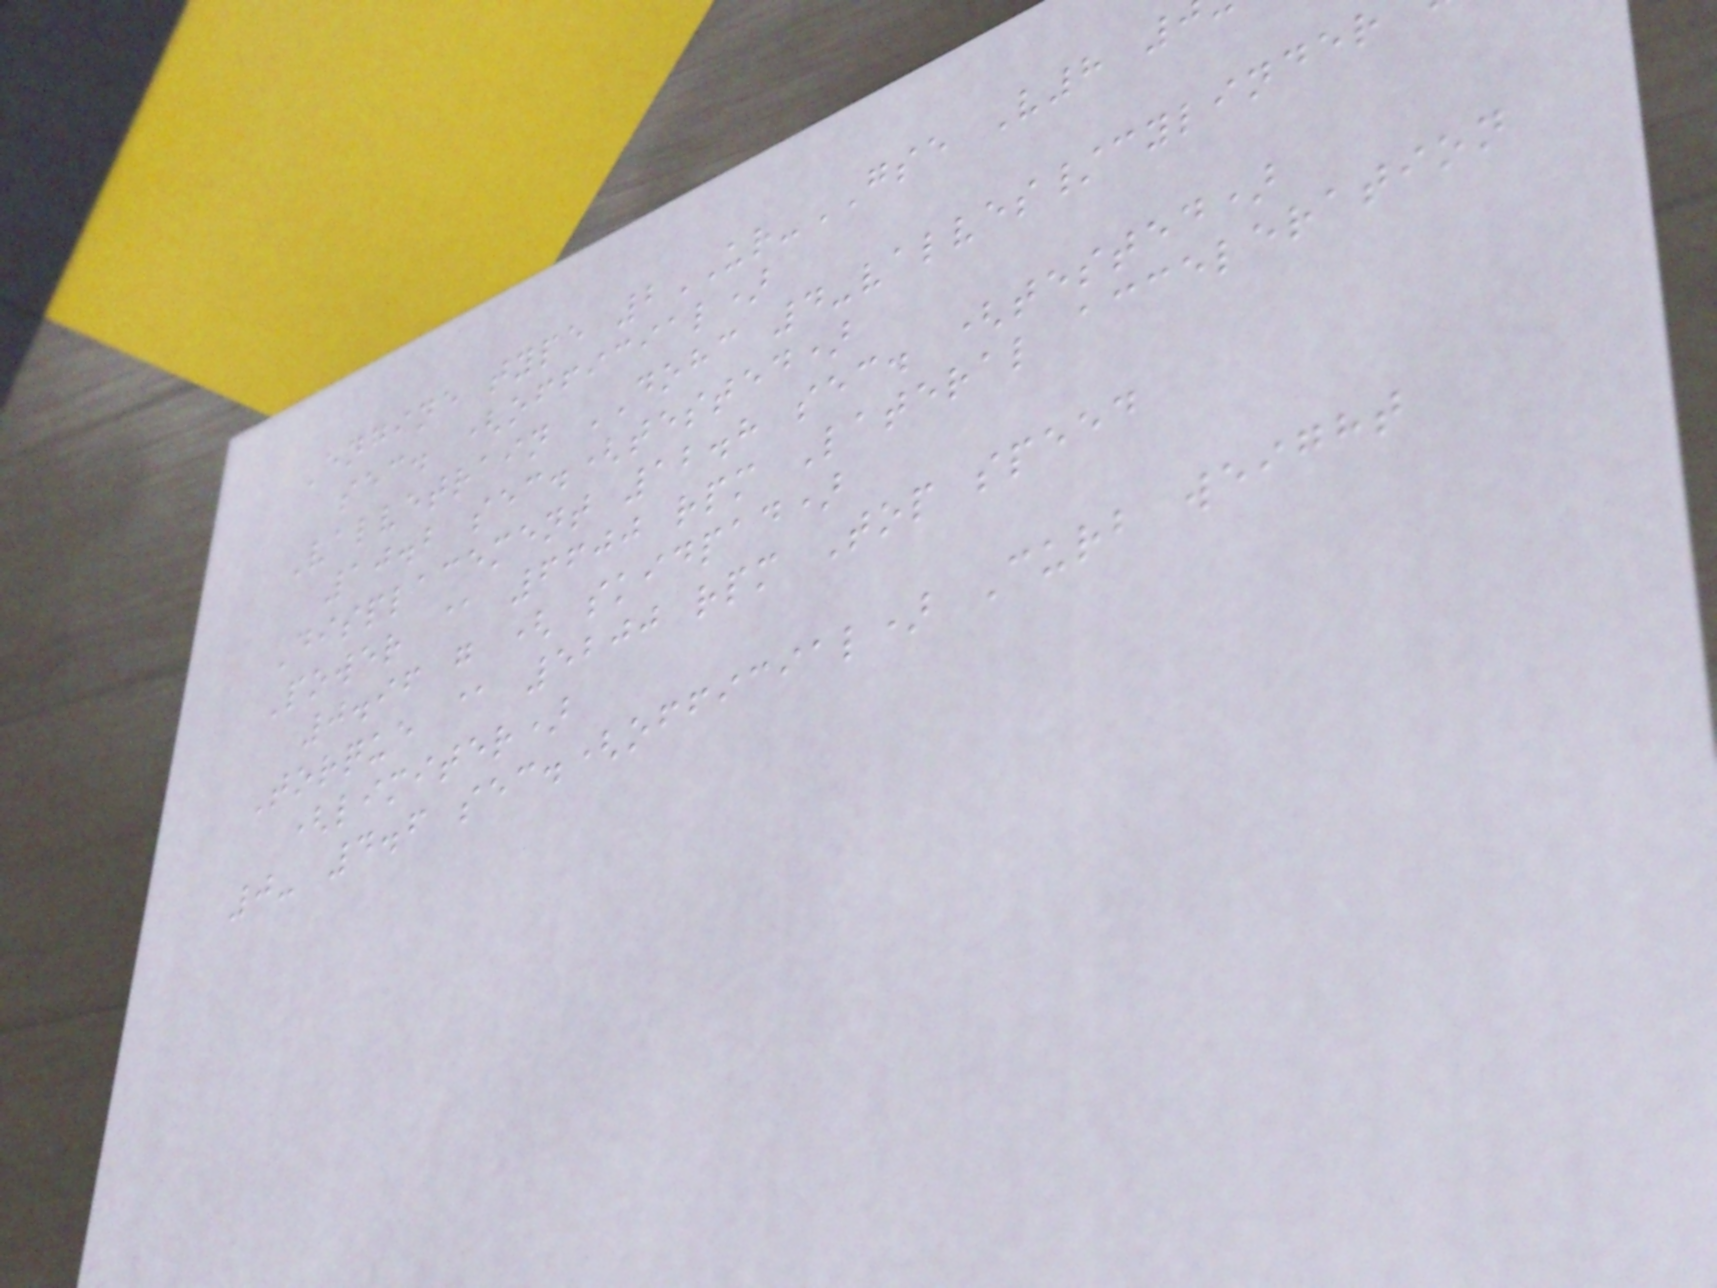Engine type 2UR-GSE V8
sec. (official)
Valvetrain DOHC 4-valves/cylinder
10.2 sec.(tested)
Displacement 12.8 sec. (tested)
Power @ 6600 rpm Lateral acceleration
0.96 g ( skidpad)
Torque @ 5200 rpm Top speed
(limiter)
0- 4.6 sec.(official) Curb weight
